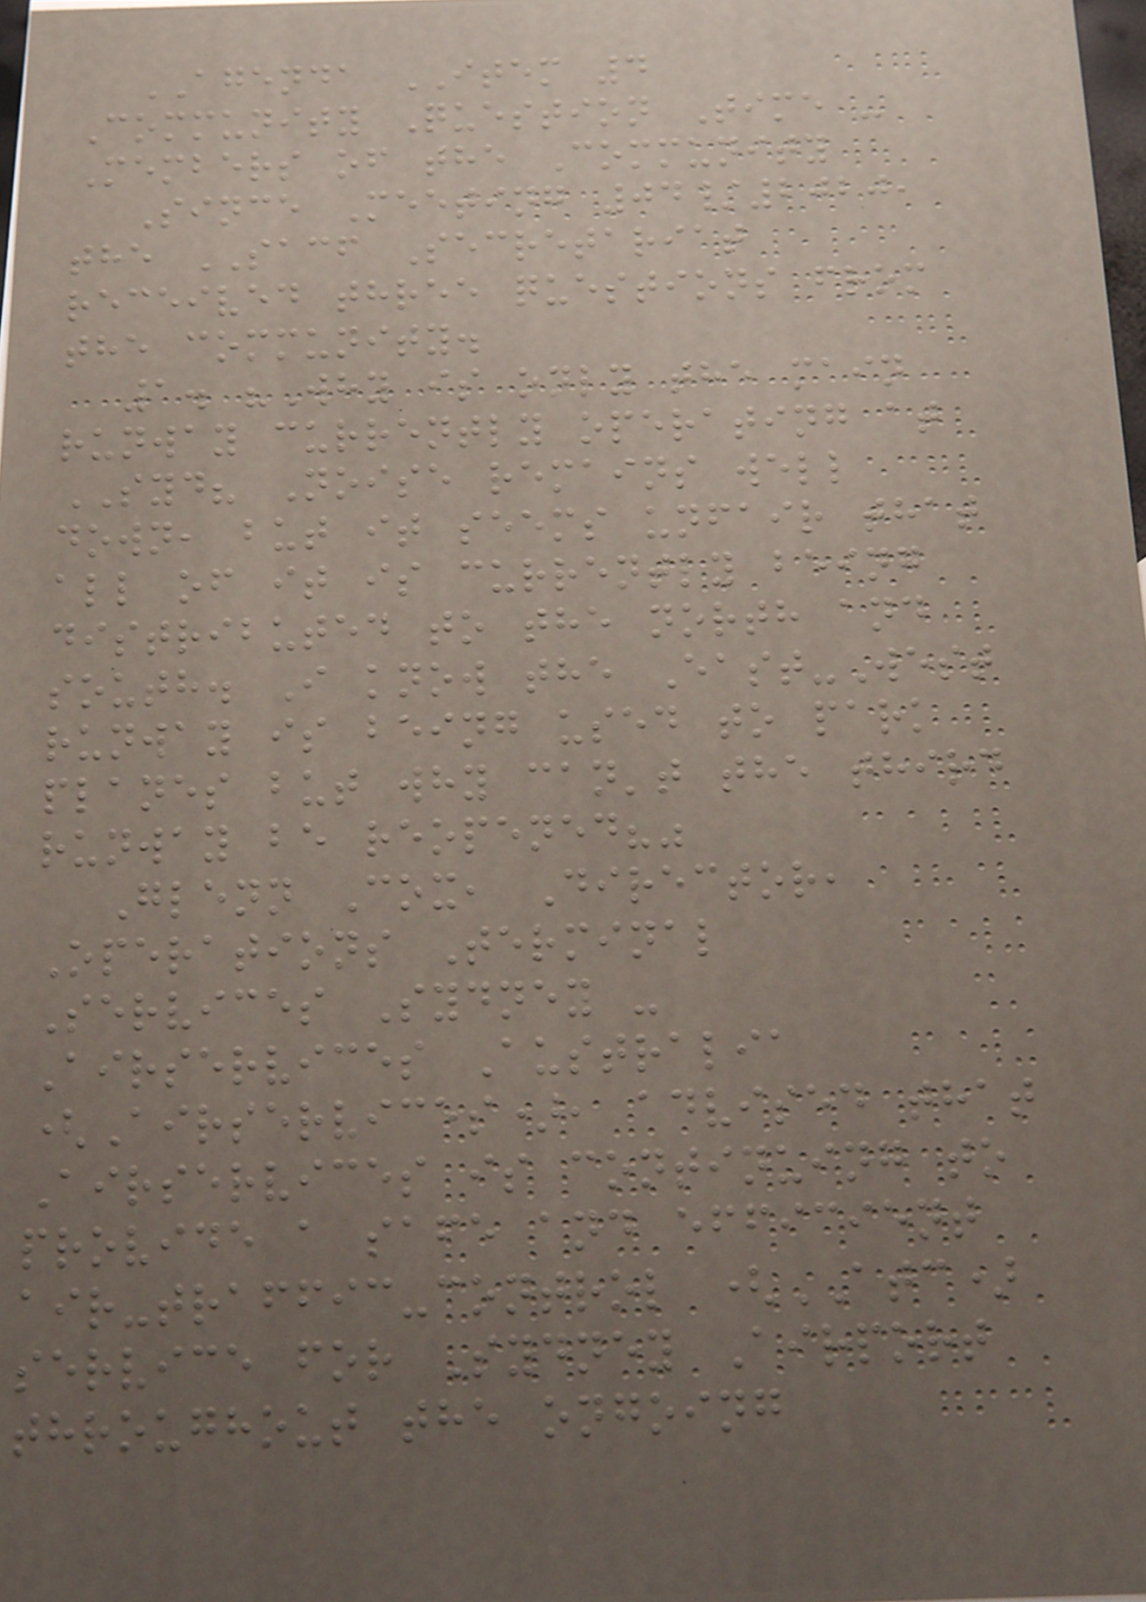AGENDA ITEM 4
Community Question Time -
Members of the Community
Since Meeting 04/2020,
the SACF Secretariat
received three questions from
the community.
1. "Why is only the main
runway currently operating at
SYD? Noise remains well
down, but it seems unfair that
all of it is currently being
distributed to the north and
south. I know the East-West
runway is being used to park
planes but why can't the third
runway be reopened?"
Glenn Cox, Director,
Operations Terminal
Services Sydney -
Airservices Australia
(Airservices), advised that
Airservices is continuing to
provide a safe and efficient
air-traffic-control (ATC)
service for Sydney Airport
throughout the ongoing
